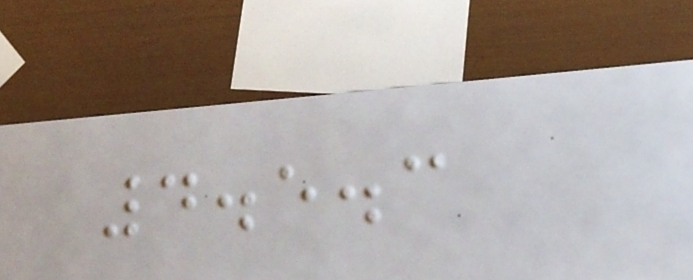4.5.3
